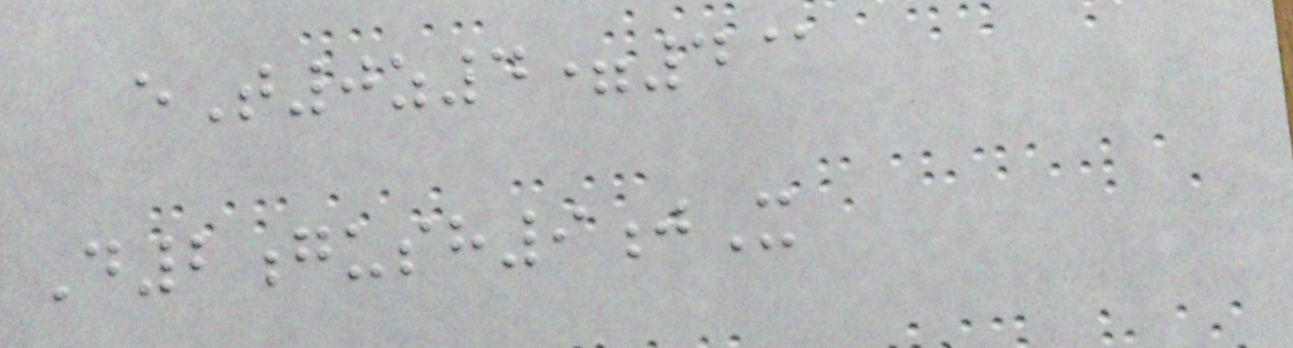eT0z4=4@
D2gush9jX
